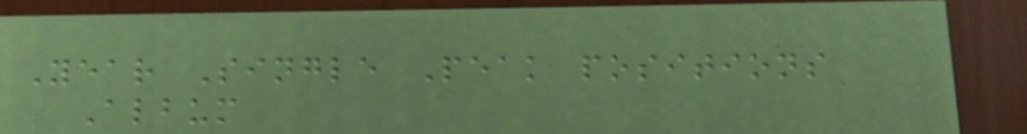Year Single Peak positions
Album
